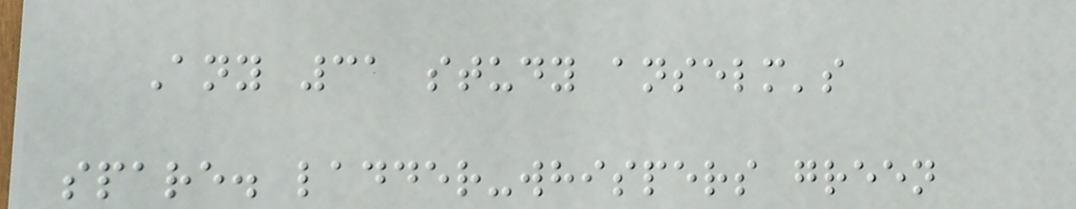Any 31 study anselm's
spare. ladder-whispers green
